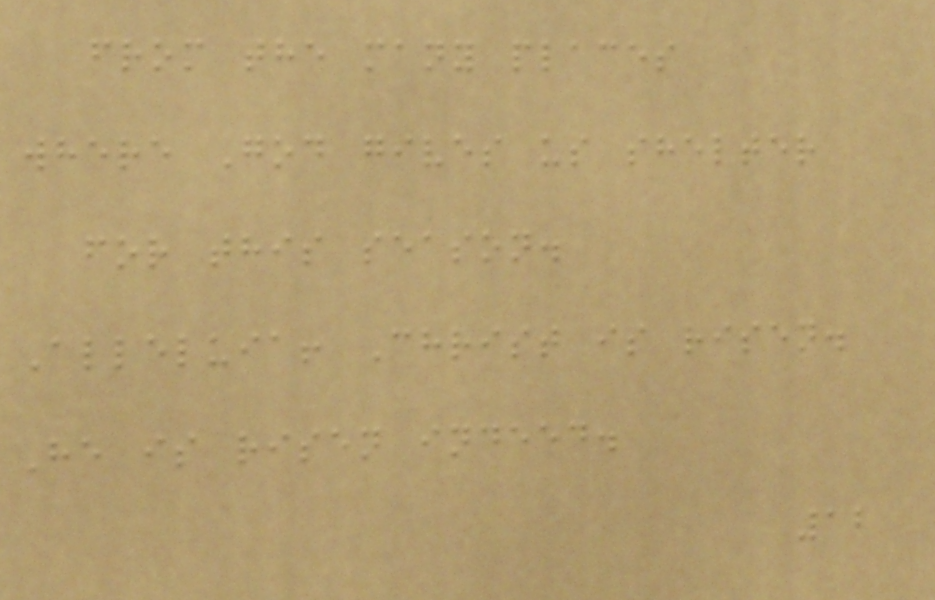from the many places
where God gives us shelter
for this season.
Alleluia! Christ is risen.
He is risen indeed.
12
